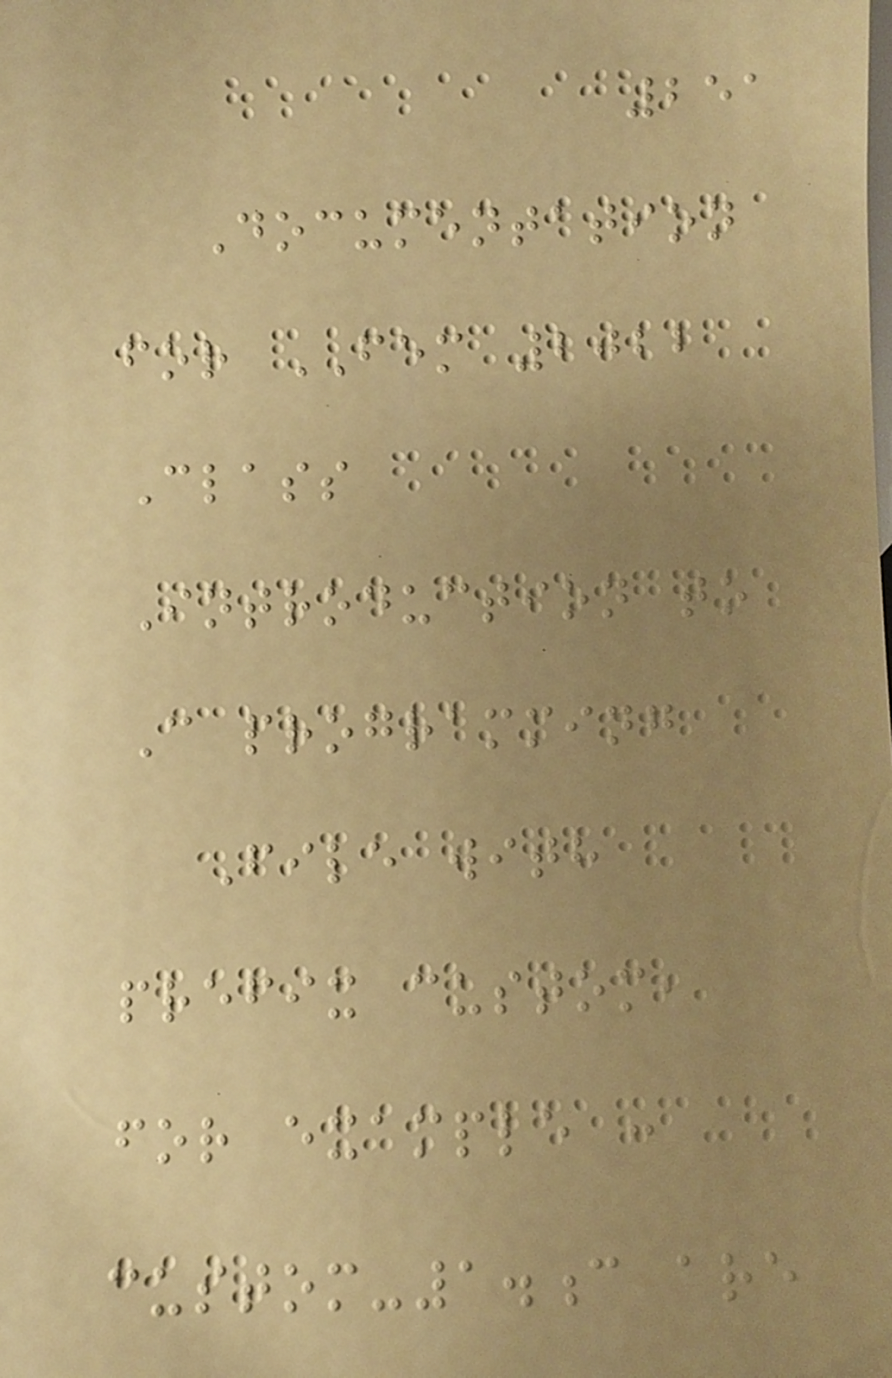251
Documentation
for FEM 2022
Class
Introduction to
C programming
File with
prefix custom,
for example :
custom-1.c are
